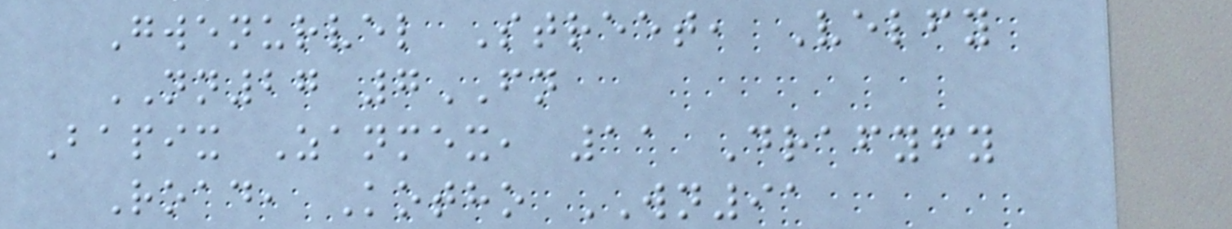Gwenurvel Street, Velfy
NN27 7FN
Bapix Zanmex, 11 Drafyfy
Road, Kotho WN91
